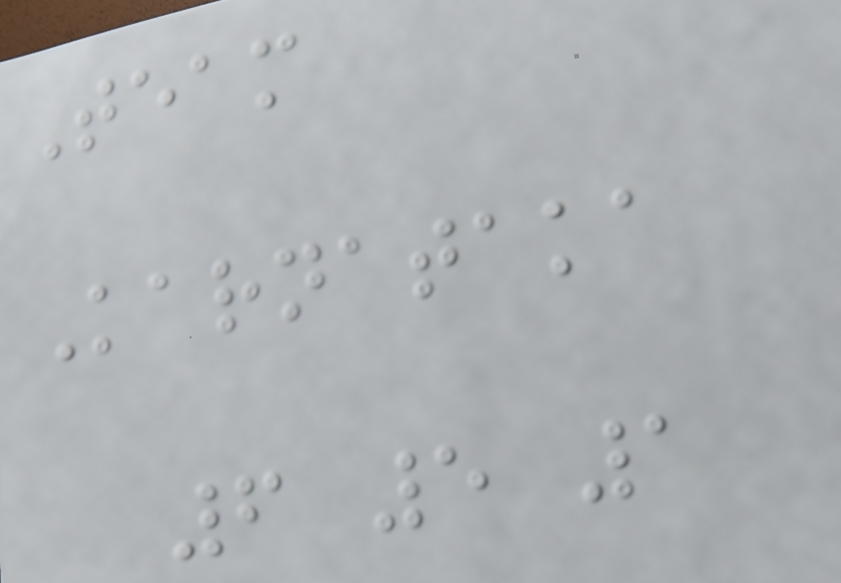Team
Karnataka
6 5 1
